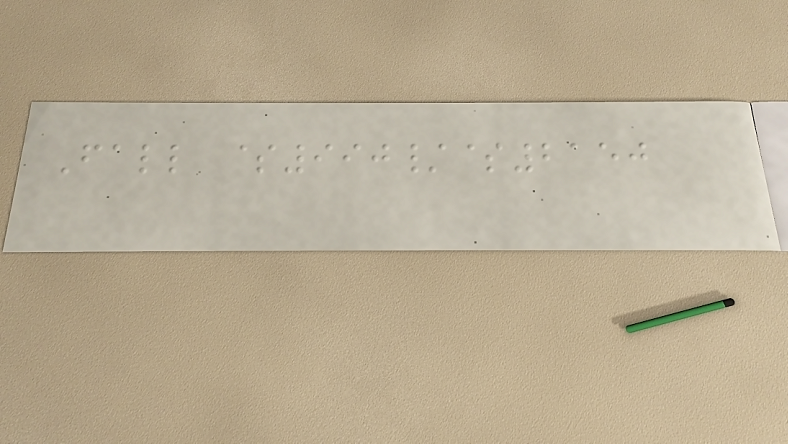Fall $990/$2150
